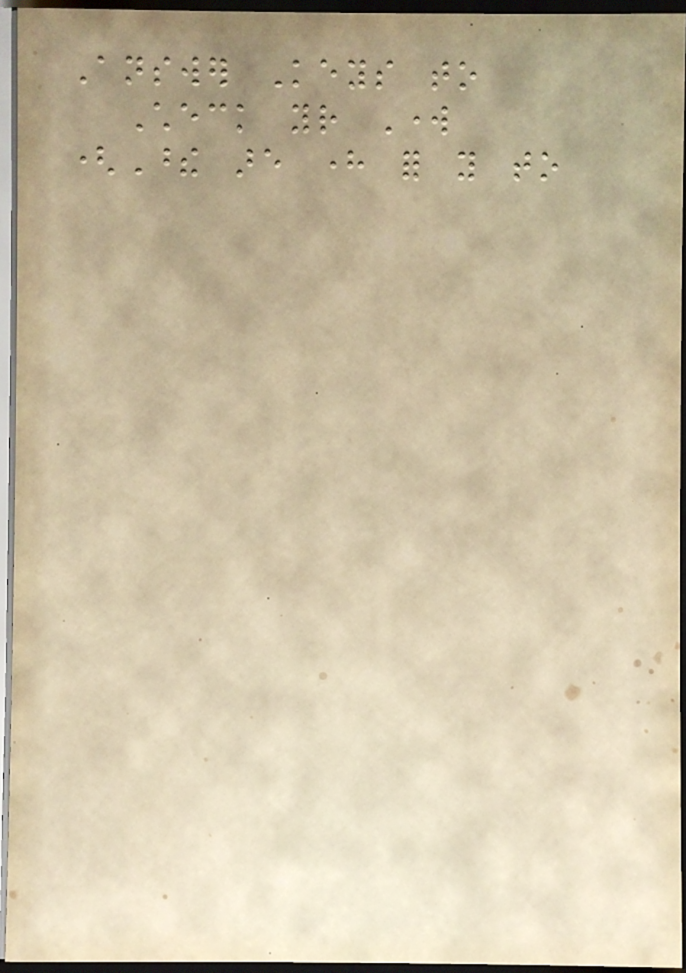Answer Keys to
Check your Work
(These are here for you to
